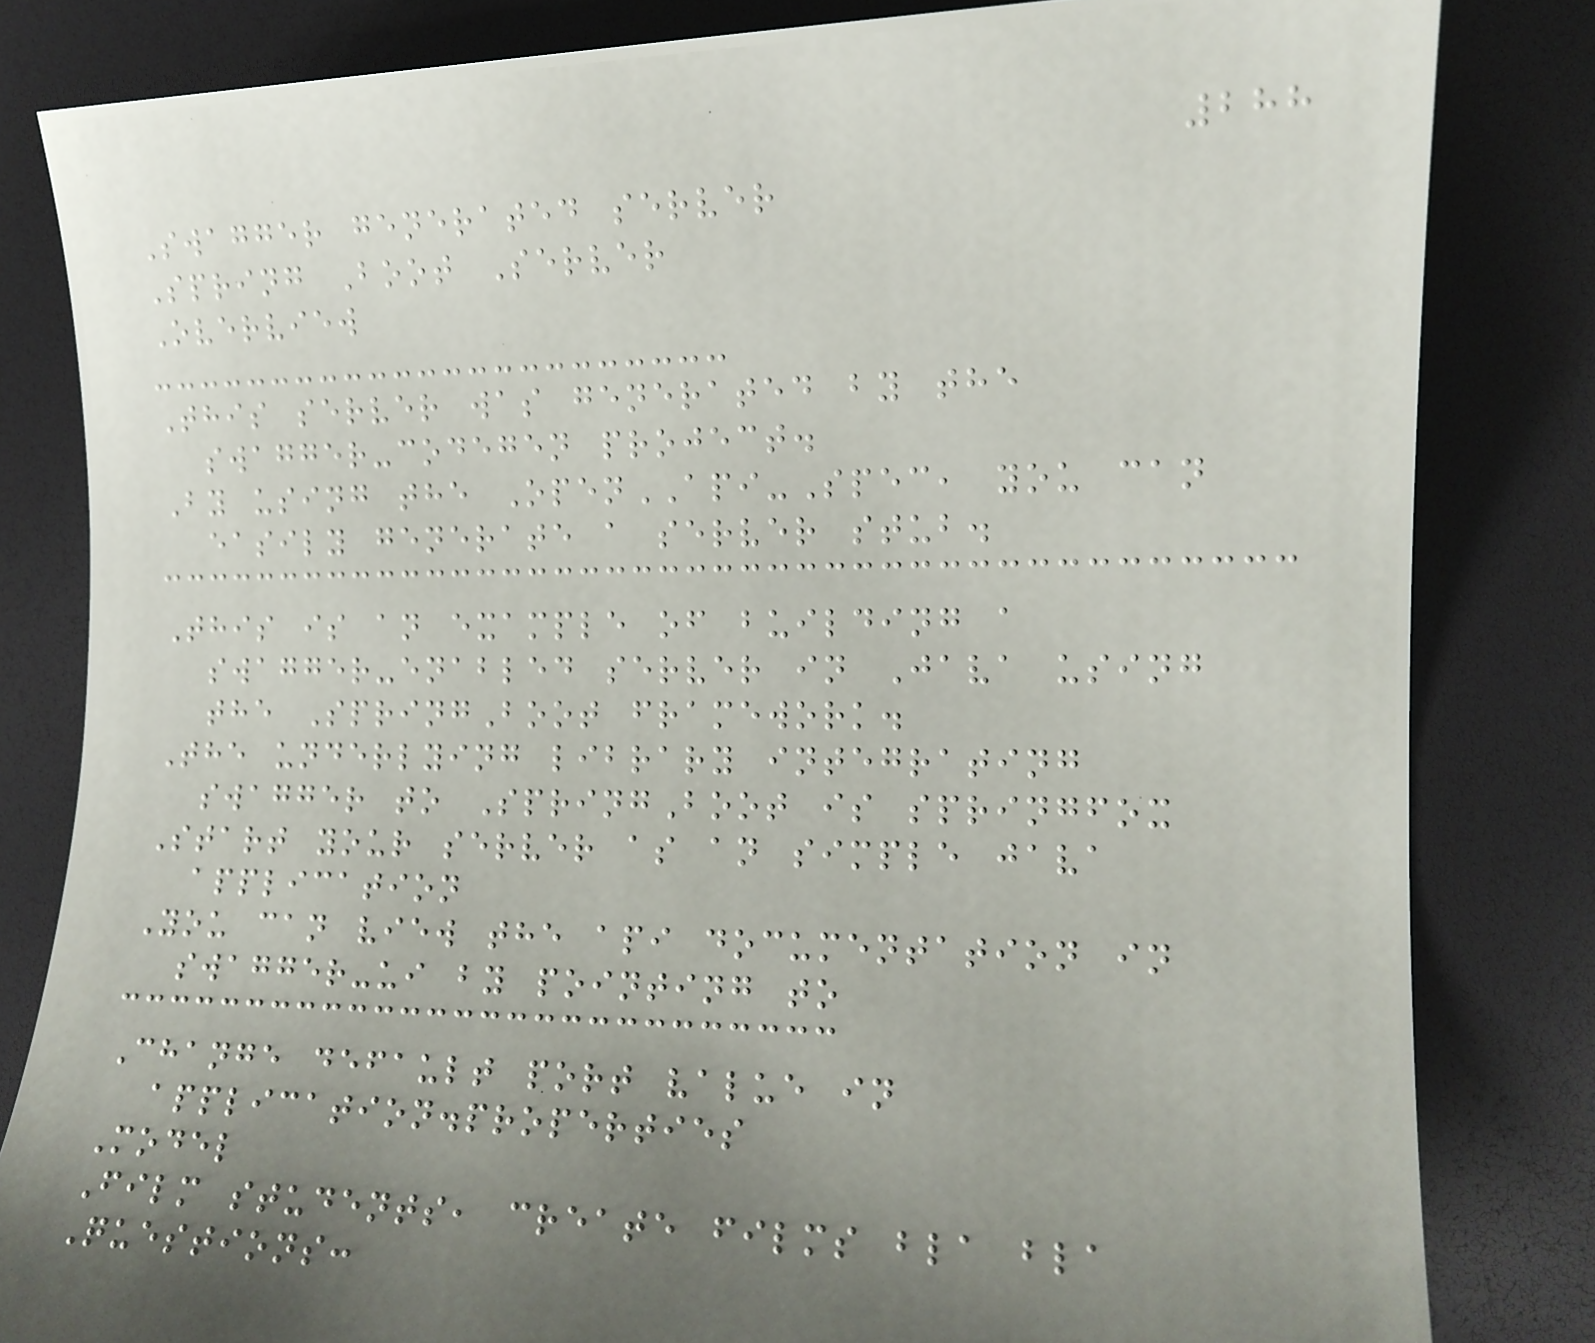288
Swagger generated server
Spring Boot Server
Overview
This server was generated by the
swagger-codegen project.
By using the OpenAPI-Spec, you can
easily generate a server stub.
This is an example of building a
swagger-enabled server in Java using
the SpringBoot framework.
The underlying library integrating
swagger to SpringBoot is springfox
Start your server as an simple java
application
You can view the api documentation in
swagger-ui by pointing to
Change default port value in
application.properties
Model
Film students, create films bla bla
Questions:
